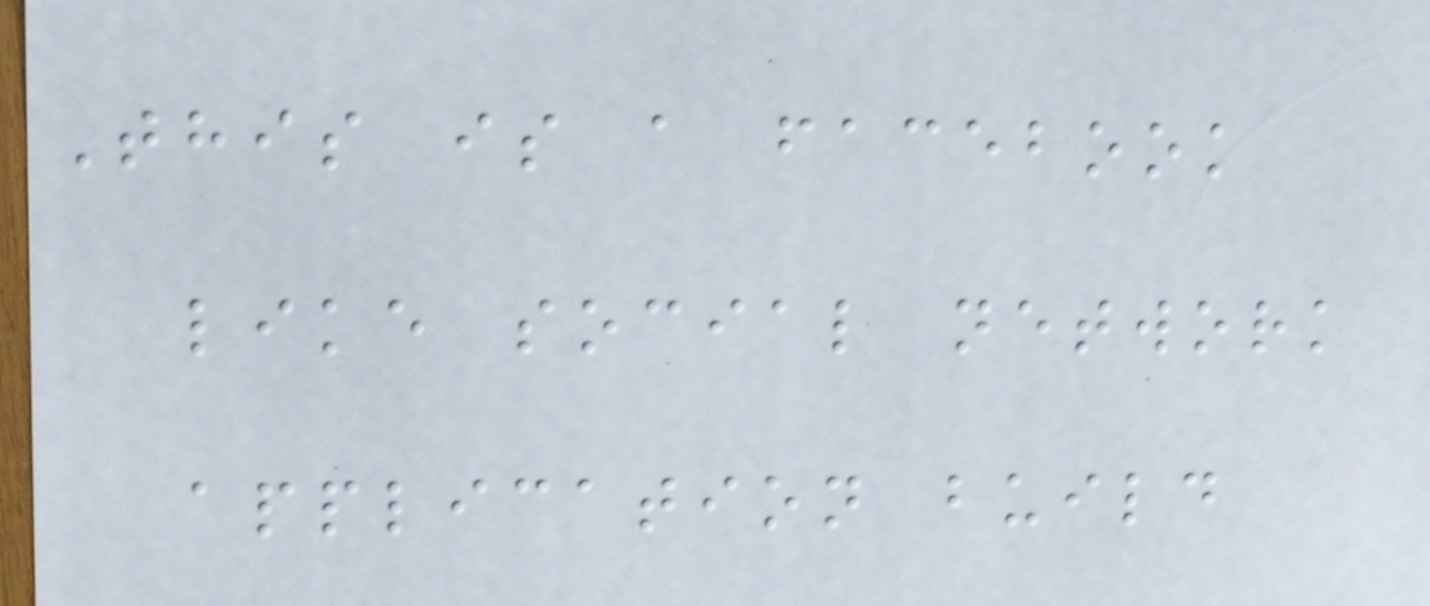This is a facebook
like social network
application build
